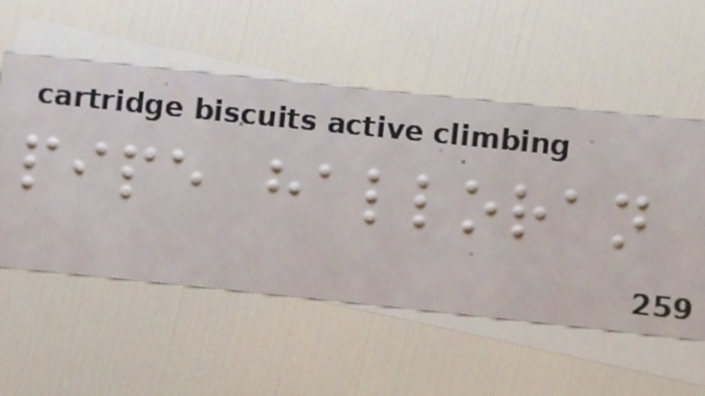pipe halloran
